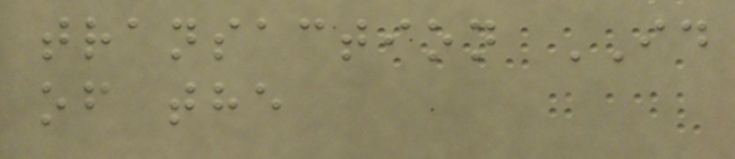transaction ID
of the
